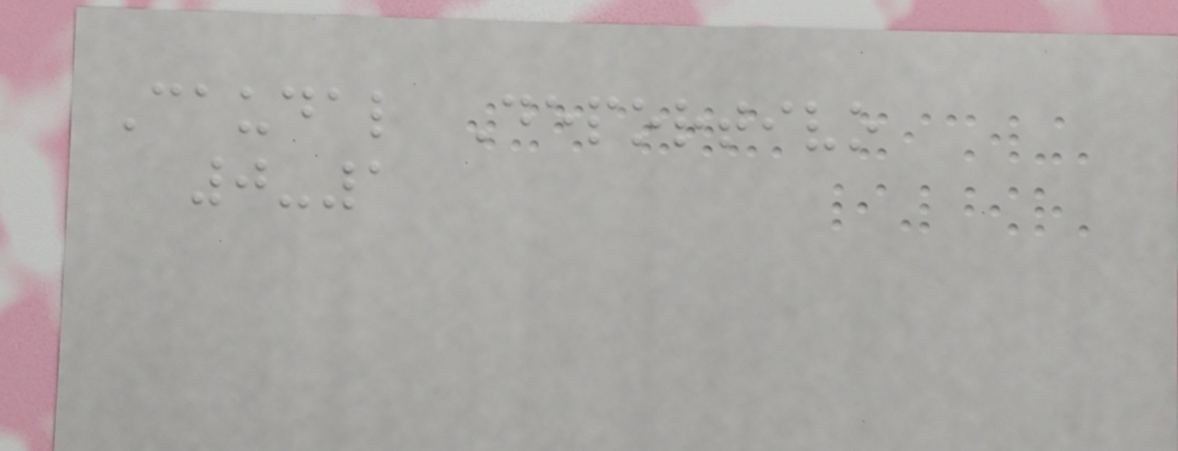Caudal Deportivo
0-1
